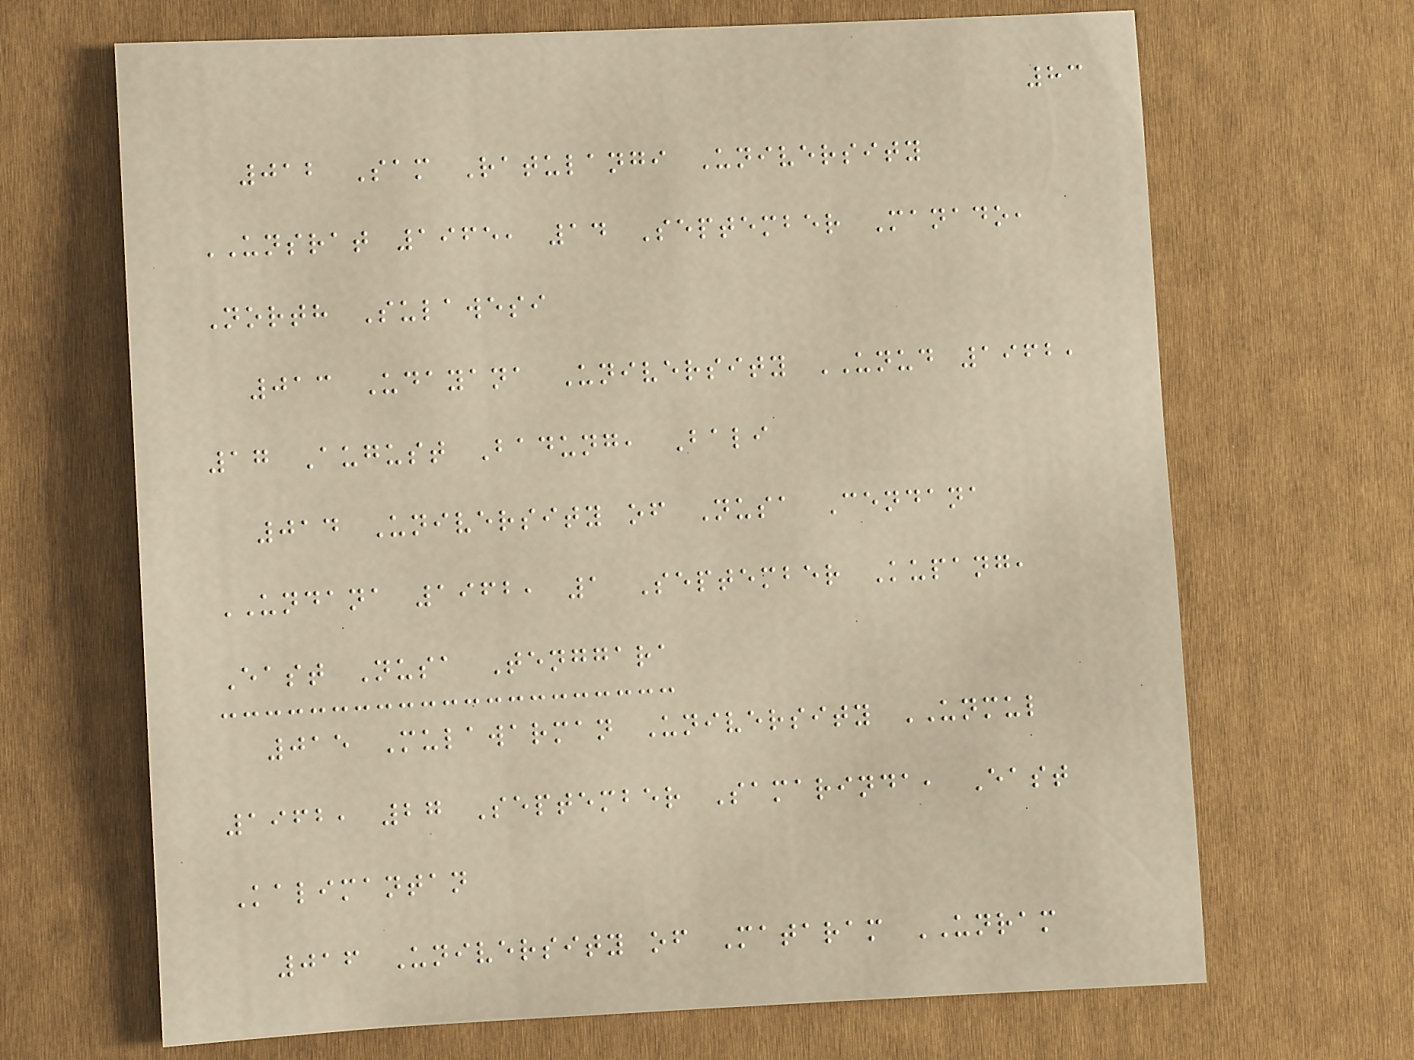83
012 Sam Ratulangi University
UNSRAT 1965, 14 September Manado,
North Sulawesi
013 Udayana University UNUD 1962,
17 August Badung, Bali
014 University of Nusa Cendana
UNDANA 1962, 1 September Kupang,
East Nusa Tenggara
015 Mulawarman University UNMUL
1962, 27 September Samarinda, East
Kalimantan
016 University of Mataram UNRAM
